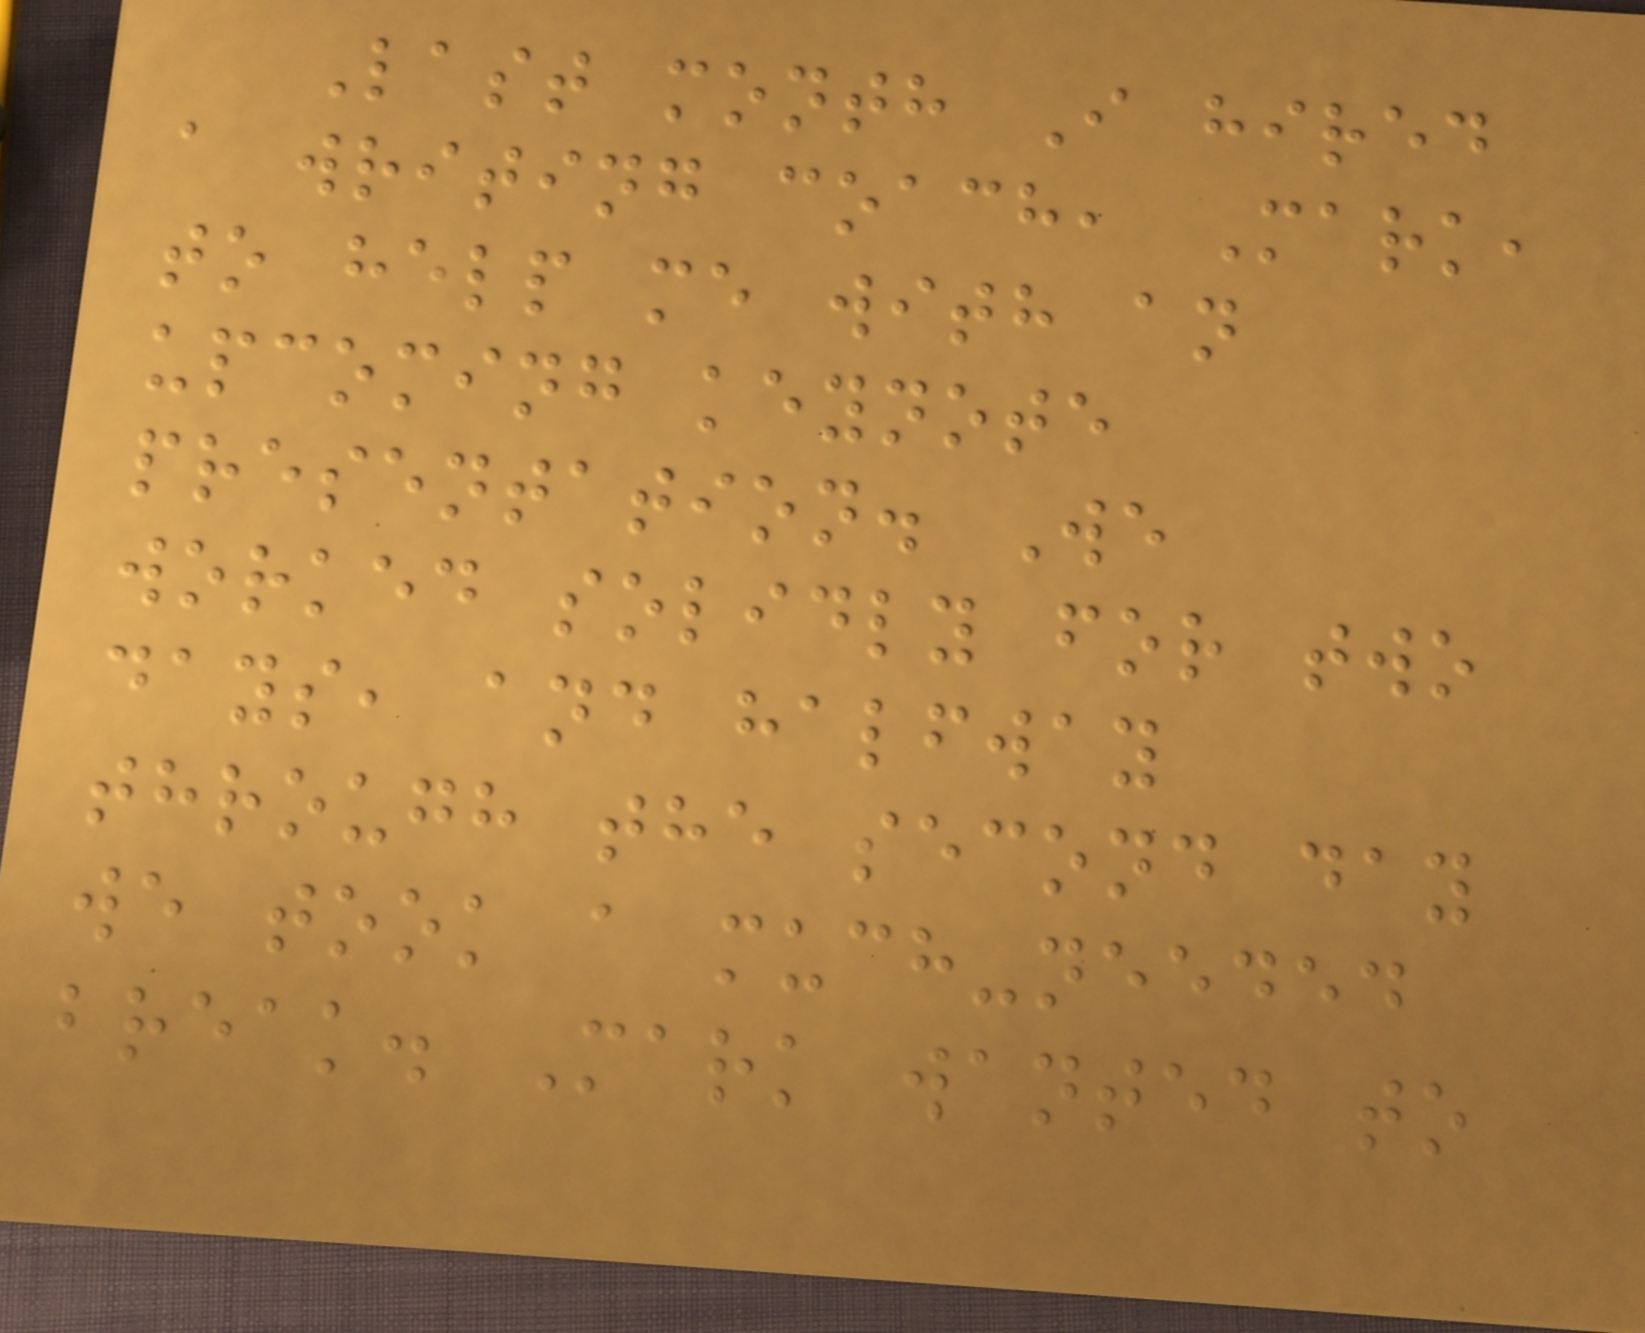Last month I hired
a writing coach, Mark,
to help me with an
upcoming keynote
presentation. We
worked solidly for two
days, and halfway
through the second day
we took a much-needed
break. Mark wanted to
